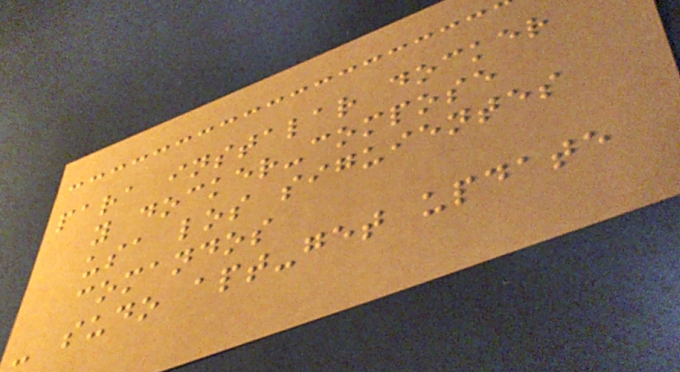para instalar docker
y docker-compose
usa los siguientes
comandos
- sudo apt-get update
